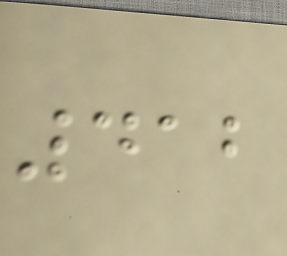412
